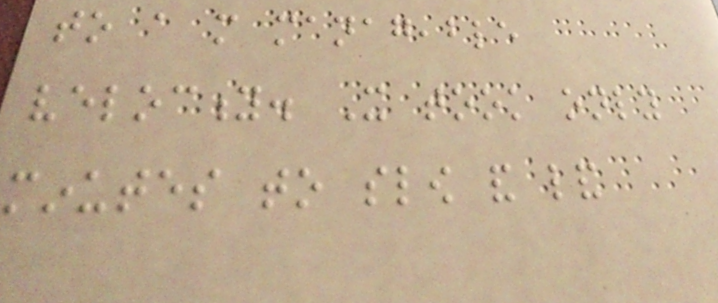to a more manageable
velocity. It took only
minutes to slow and land
